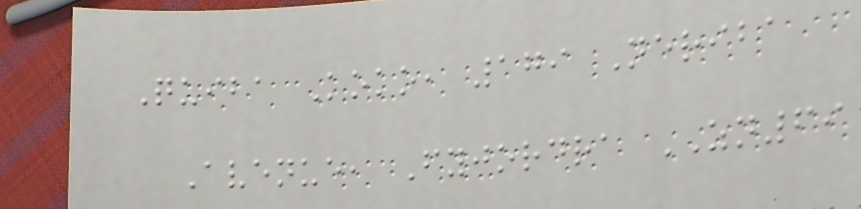Quiba Koko, 179 Neriba
Avenue, Fyjordra ZN69
